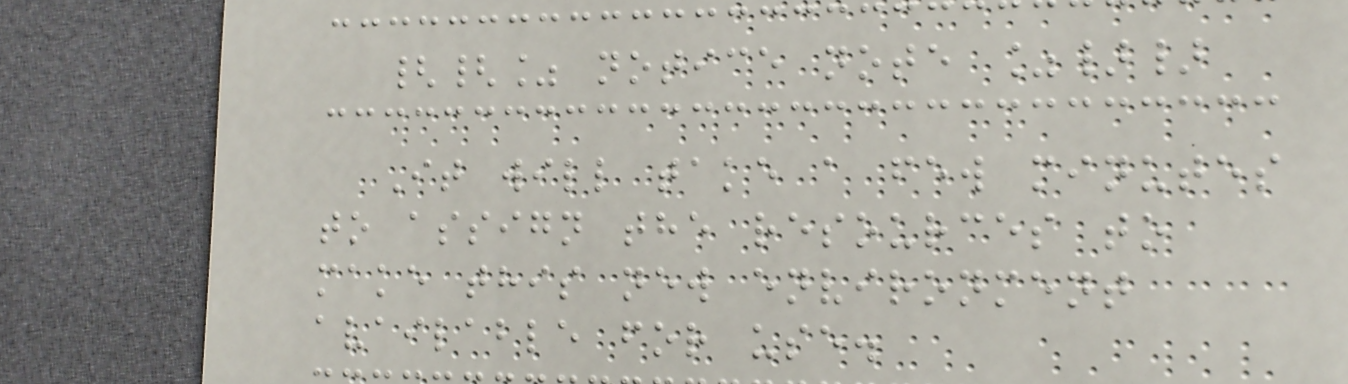{{% notice note %}}
It will take a few minutes
to assign the resources to
make this new environment
available for use.
